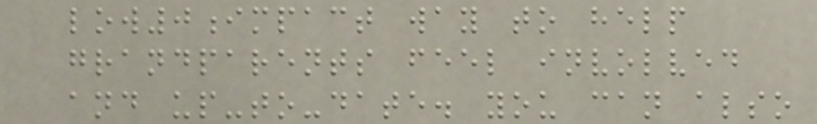low0impact way to help
grandparents feel involved
and up-to-date. you can also
